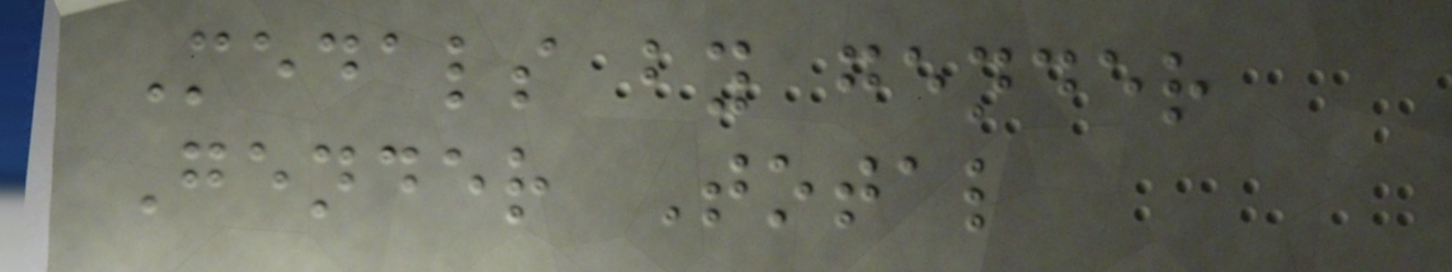Medals by gender
Gender Total
